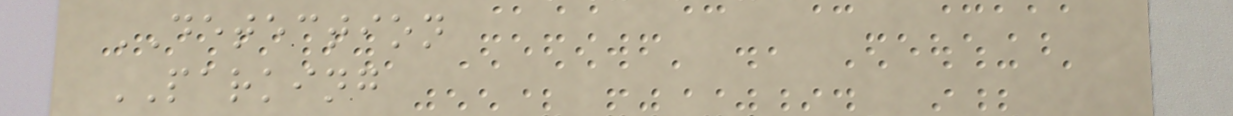DETECTION
PARKING
